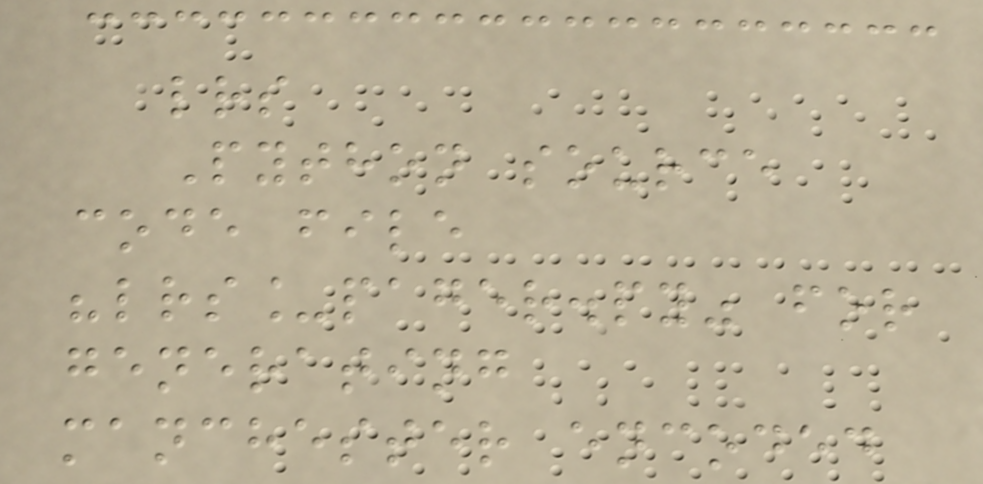lrs
Python source
code file
"lrs_pager.py" for
generating
manchester encoded
